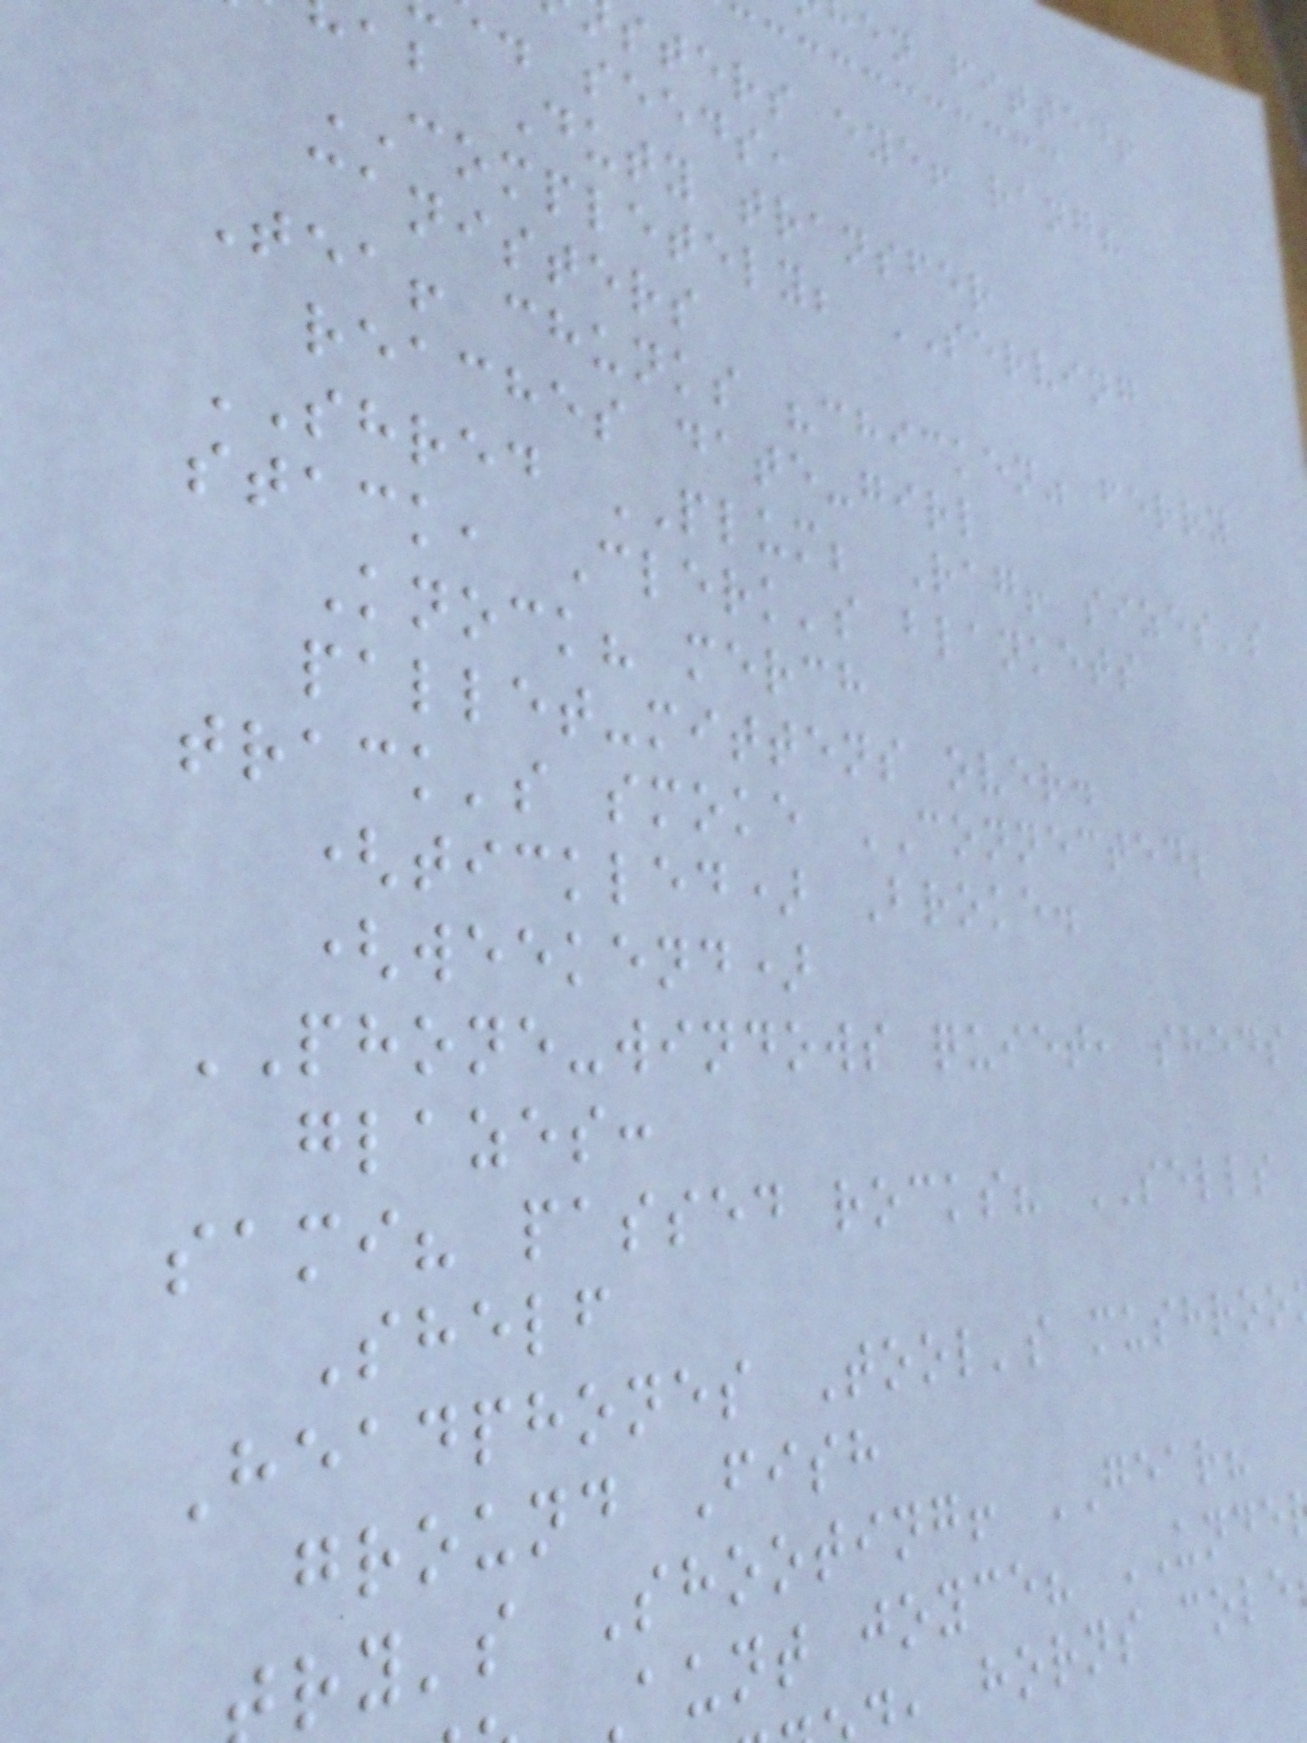en fitted!
sters eye! rang?
. seeds,
ab Duty transfer
COMPLETELY; SERVING
canisters
Tea! chunks "chicken" ferry
reaches date-girl
SHRED PLUM; Rag! sizes's
stack, Clerk's blankets
Knock? merch
pallet-mittens over.
track's smoke CONNECTED;
(tickled) Broke.
(weekend)
PHONE-windows quiet, sheds
glazes:
sami? passed rocks? SELLS
Shelf
Headphones Tool's mushroo
ground Fish
ry's Shooting! GEAR?
aunt joyce? UNDE
, horns cole
